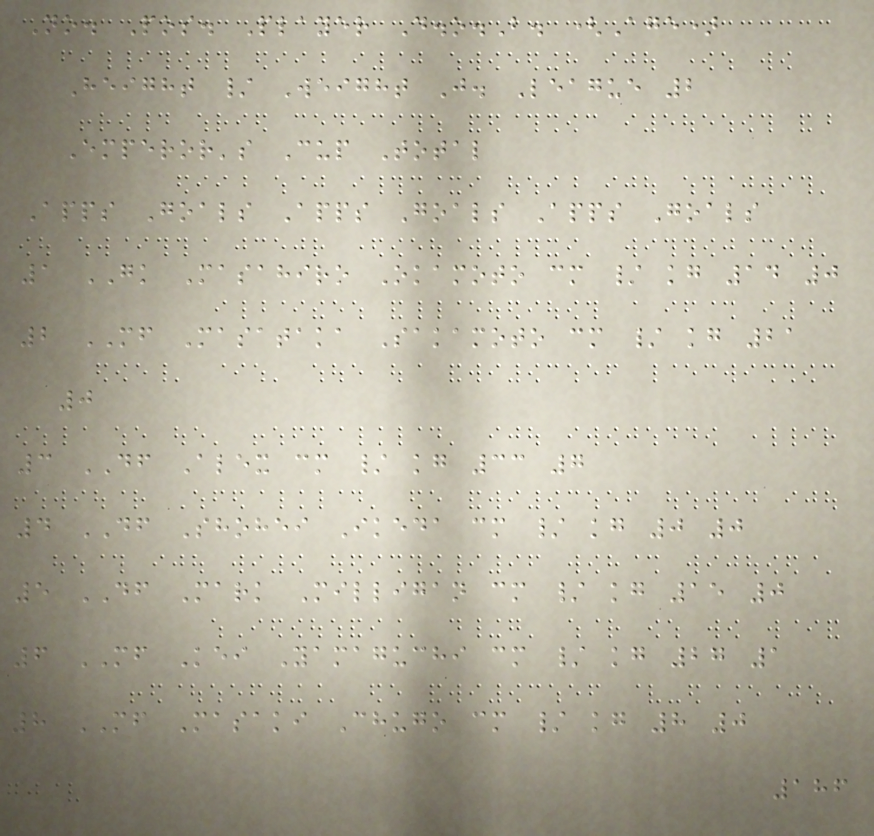No. Pos. Player D.o.B. (Age)
Height / Weight J. League 2
Emperor's Cup Total
Apps Goals Apps Goals Apps Goals
1 GK Masahiro Okamoto cm / kg 14 0
2 MF Masataka Sakamoto cm / kg 21
0
3 DF Alex cm / kg 33 7
4 DF Shohei Ikeda cm / kg 0 0
5 DF Mark Milligan cm / kg 15 0
6 MF Kei Yamaguchi cm / kg 27 1
8 MF Masaki Chugo cm / kg 8 0
186
